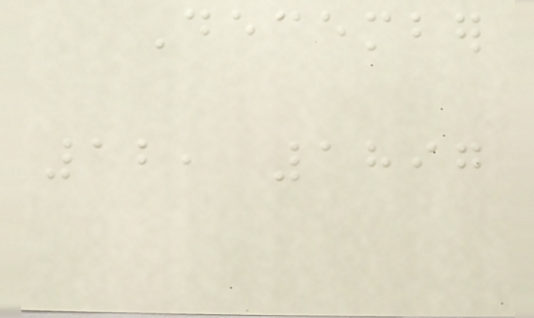December
12, 1897
